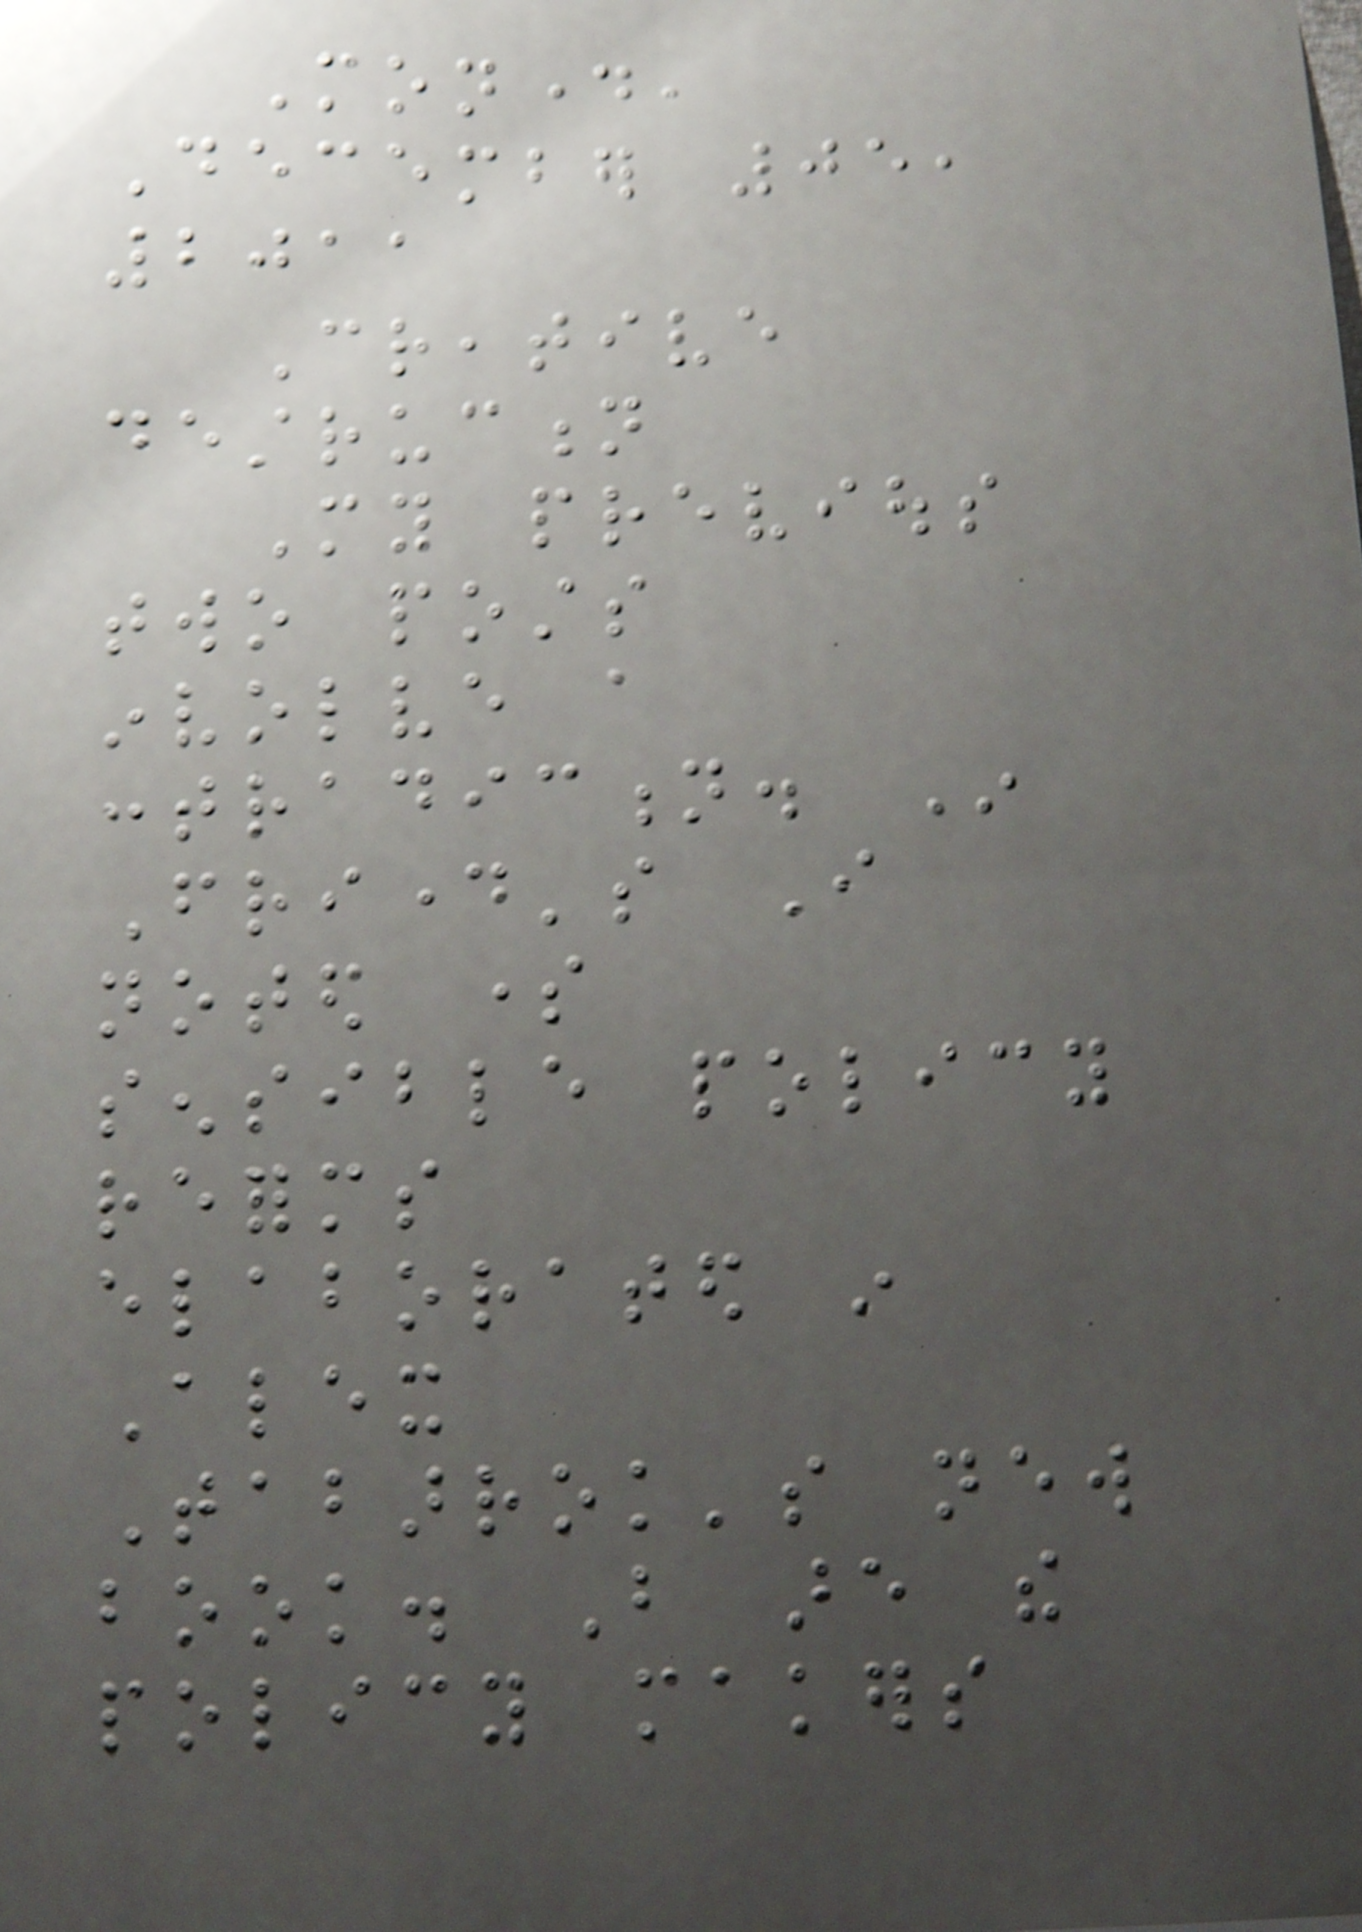Monday,
December 05,
2011
Creative
destruction
My previous
two posts
involve a
contradiction. In
Friday's I
noted some
sensible policy
reforms
elaborated in
Alex
Tabarrok's new
book. But are the
policy makers
